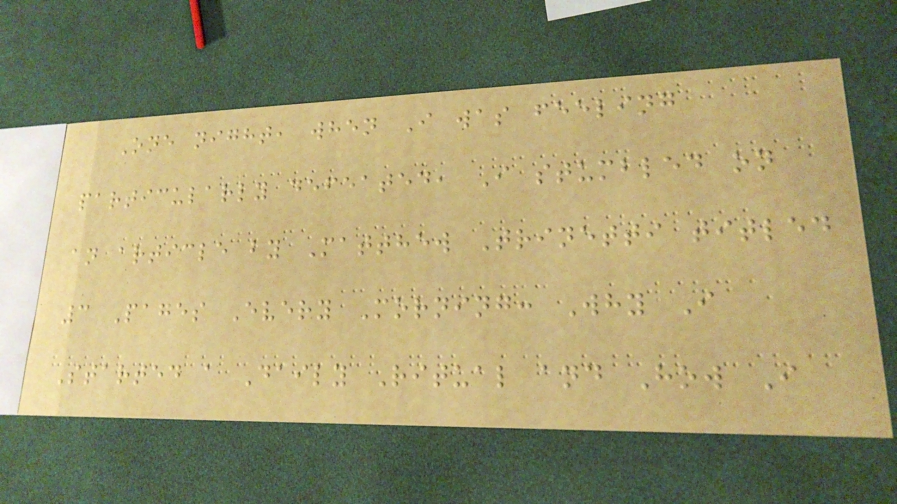One night, when I was feeling
particularly defeated, I stumbled on
an article by Matthew Trinetti titled
3 Pages Every Morning: Why I
Started a Daily Ritual and How I
